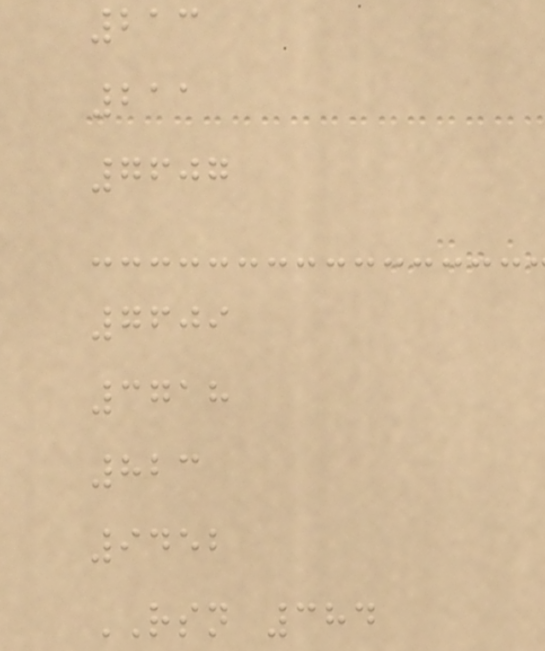213
211
7607
7609
3718
823
9452
RSN 384
